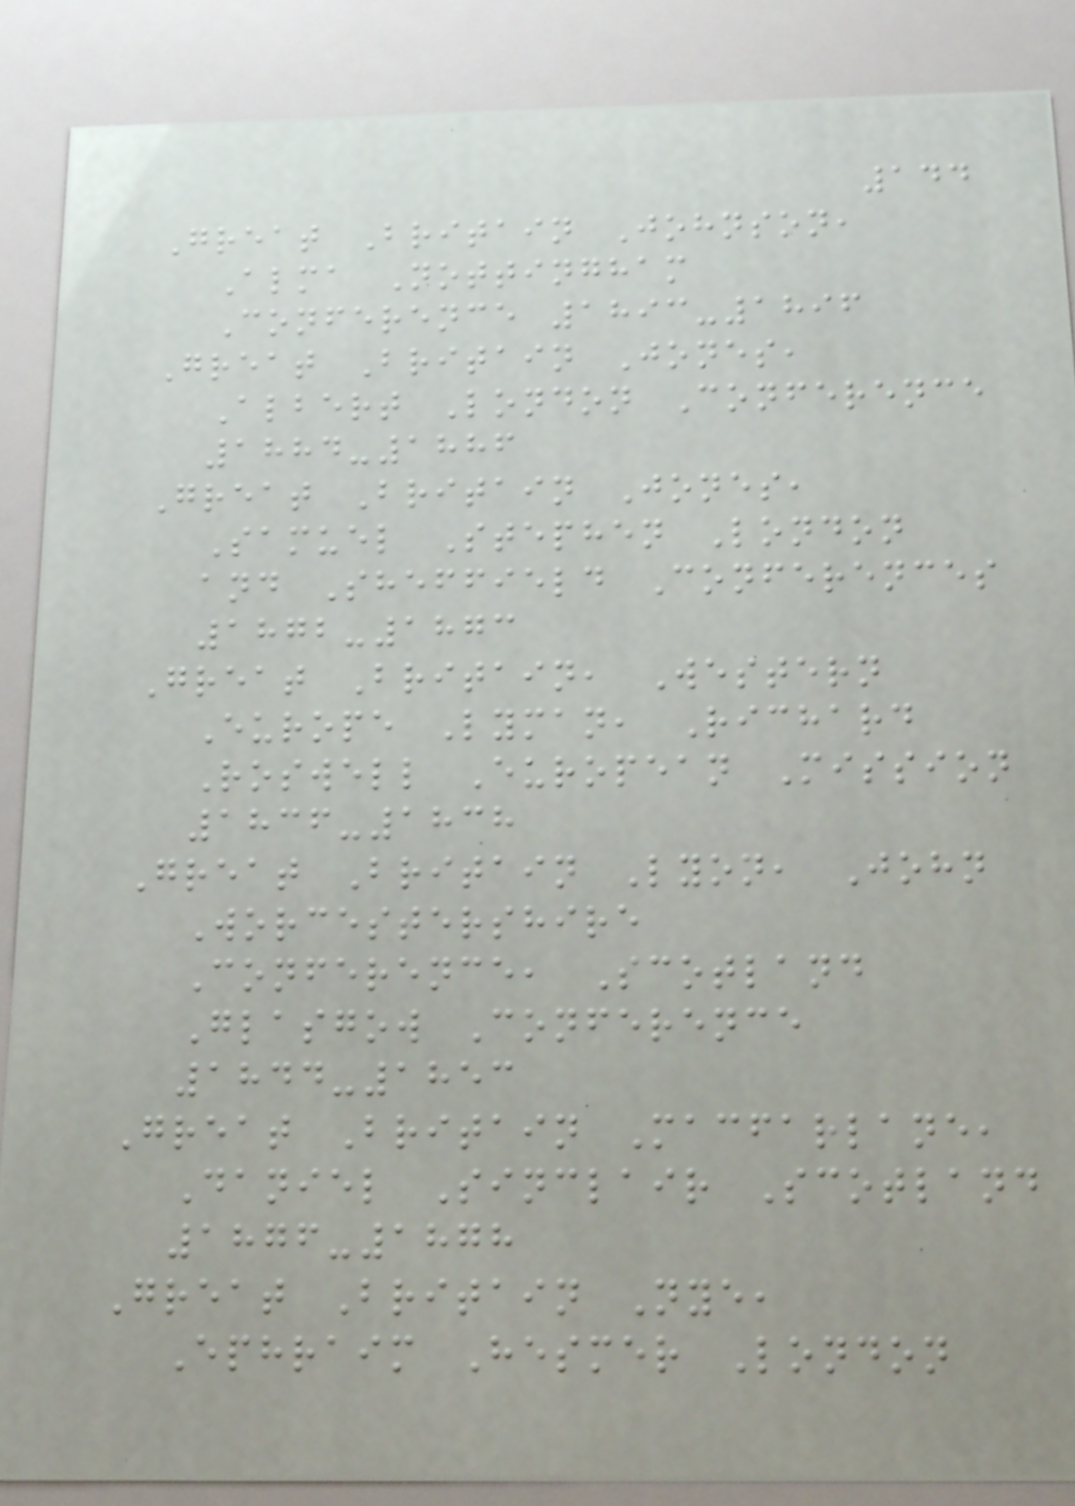144
Great Britain Johnson,
Alma Nottingham
Conference 1893-1896
Great Britain Jones,
Albert London Conference
1884-1886
Great Britain Jones,
Samuel Stephen London
and Sheffield Conferences
1872-1873
Great Britain, Western
Europe Lyman, Richard
Roswell European Mission
1836-1838
Great Britain Lyon, John
Worcestershire
Conference, Scotland
Glasgow Conference
1844-1853
Great Britain Macfarlane,
Daniel Sinclair Scotland
1876-1878
Great Britain Nye,
Ephraim Hesmer London
